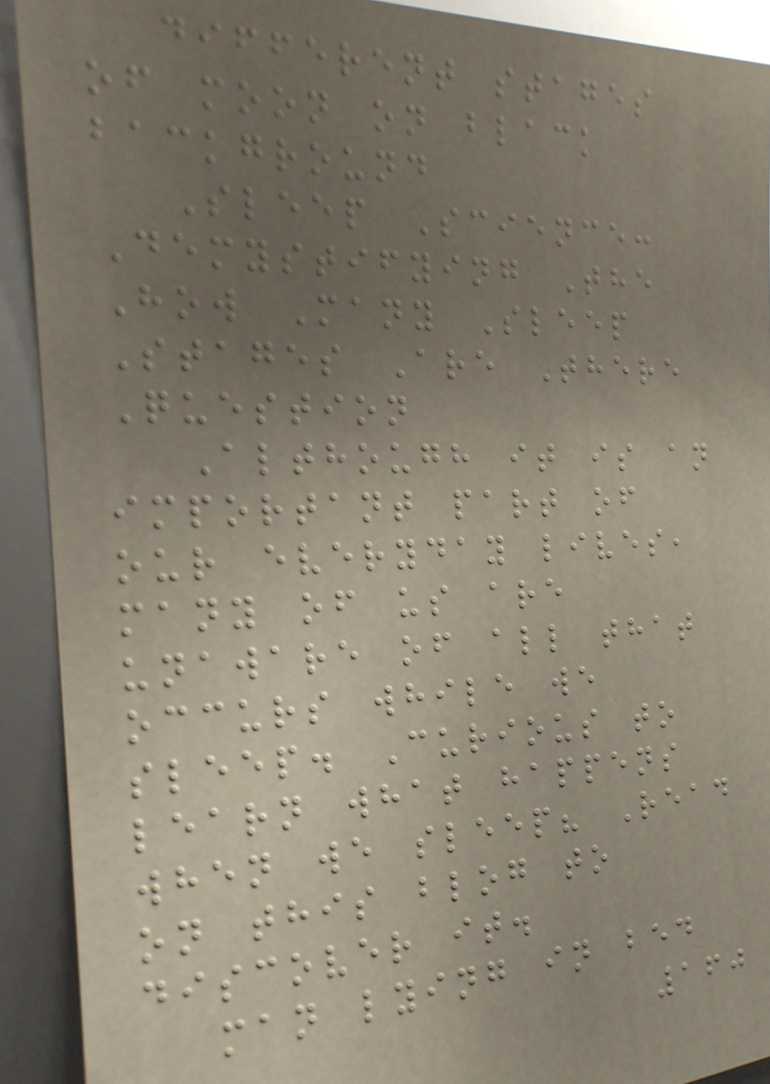different stages
of moon on black
background
Sleep Science:
Demystifying The
How Many Sleep
Stages Are There
Question
Although it is an
important part of
our everyday lives,
many of us are
unaware of all that
occurs while we
sleep. Curious to
learn what happens
when we sleep? Read
on this blog to
discover it.
man lying in bed
160
